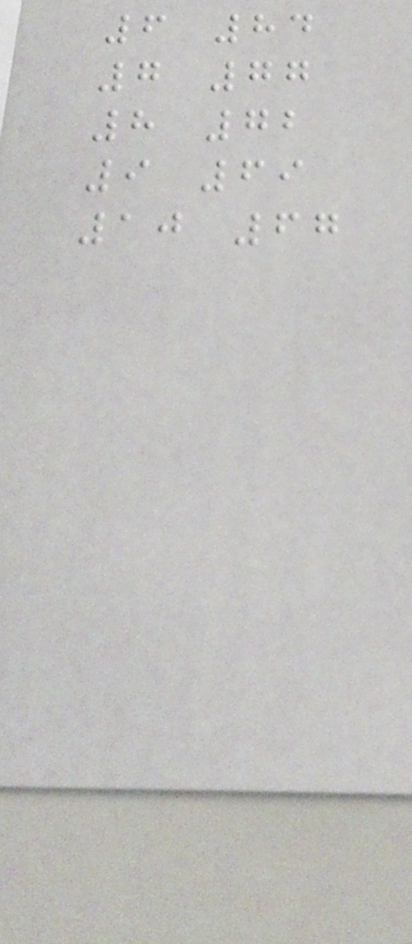6 84
7 77
8 72
9 69
10 67
